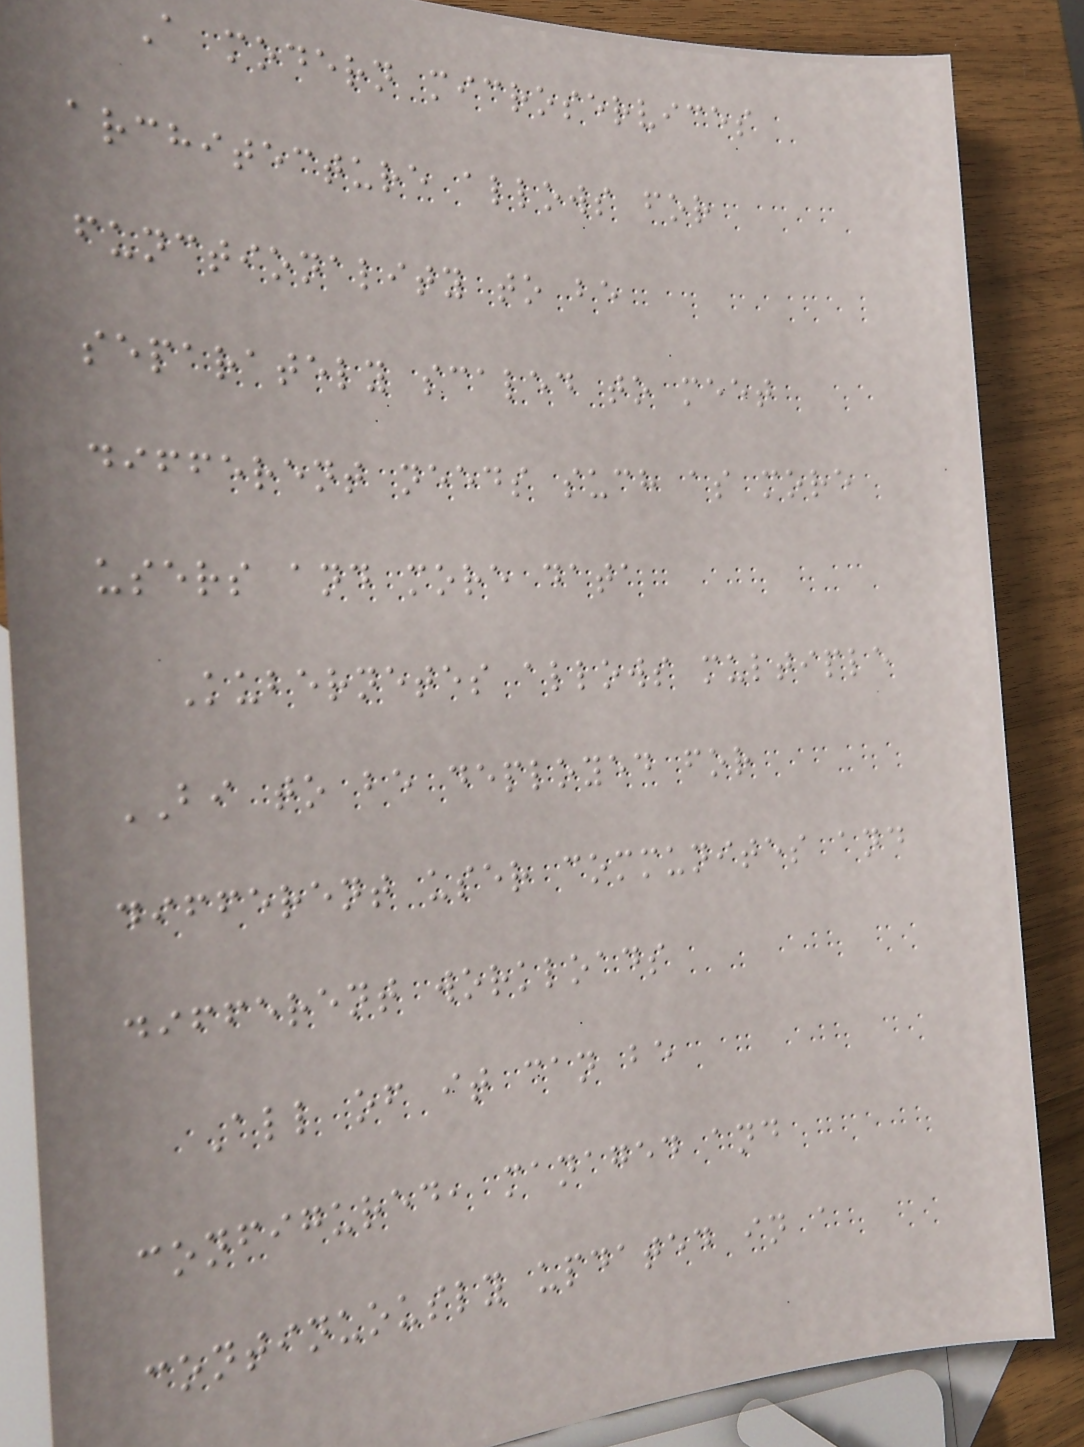A modern microservices
architecture allows for
functionality to be
separately scaled to meet
different needs such as more
users and more data
Kubernetes allows multiple
BI to be deployed for
different user communites and
different workloads
All of it can be
configured, managed and
continuously updated in a
